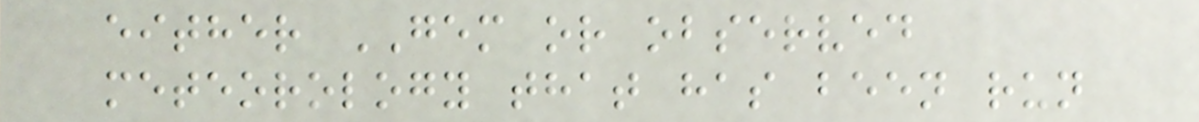either GEM or observed
meteorology that has been run
